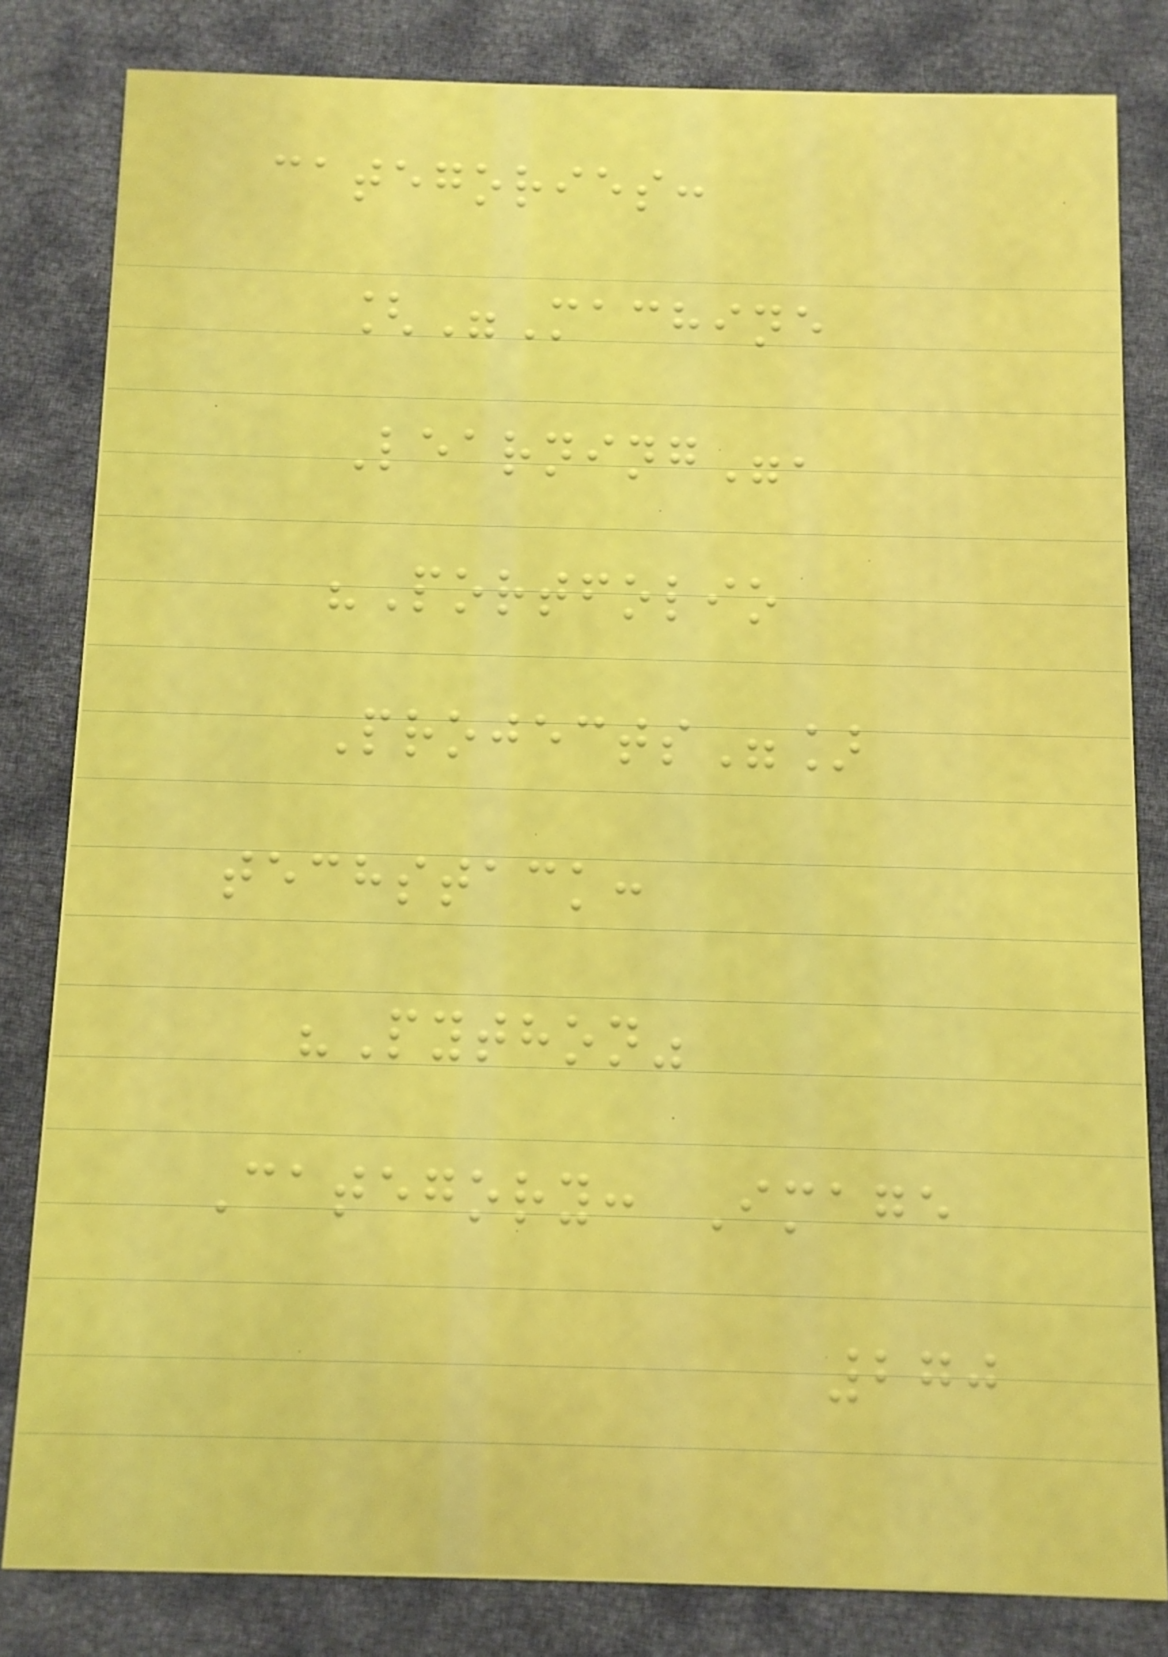categories:
["Machine
Learning",
"Portfolio
Projects"]
techstack:
"Python"
Category: Image
270
